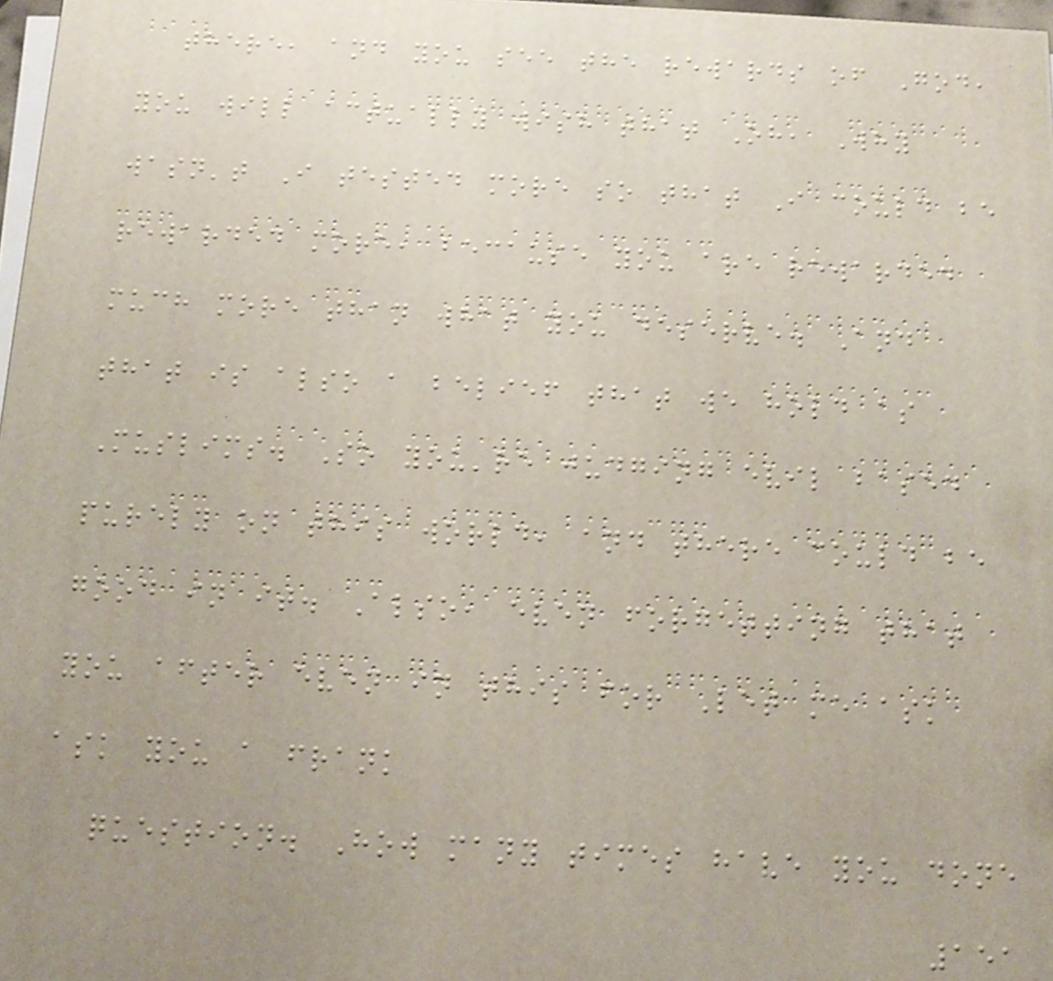there, and you see the rewards of God,
you will actually wish that Oh, Why
wasn't I tested more so that I could be
rewarded more, because you are rewarded
much more than what you deserve. And
that is also a belief that we hold as
Muslims. So you're judging evil based
purely on this world, and there could be
good in it. Also, even forgetting that
you after even in this for Let me ask
ask you a frank
question. How many times have you done
151
